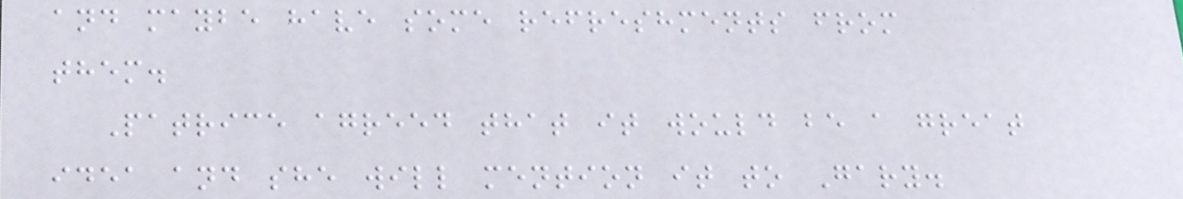and maybe have some refreshments from
them.
Patrice agreed that it would be a great
idea and she will mention it to Gary.
